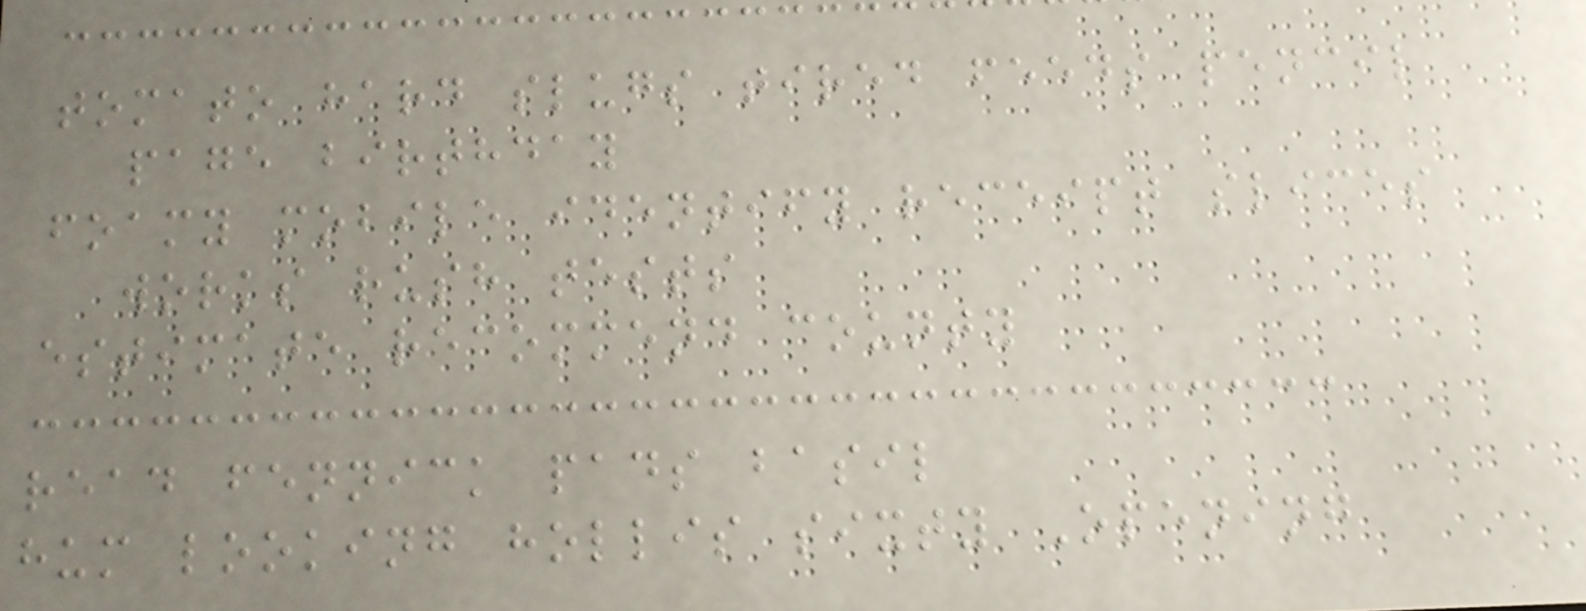tomato hard slugs tired feeds pencil
page birthday
foamy mobile identify receipt slices
works rush tests
estimate recommend county
read fennick pads basil
hum looking hollis sixty Opening
